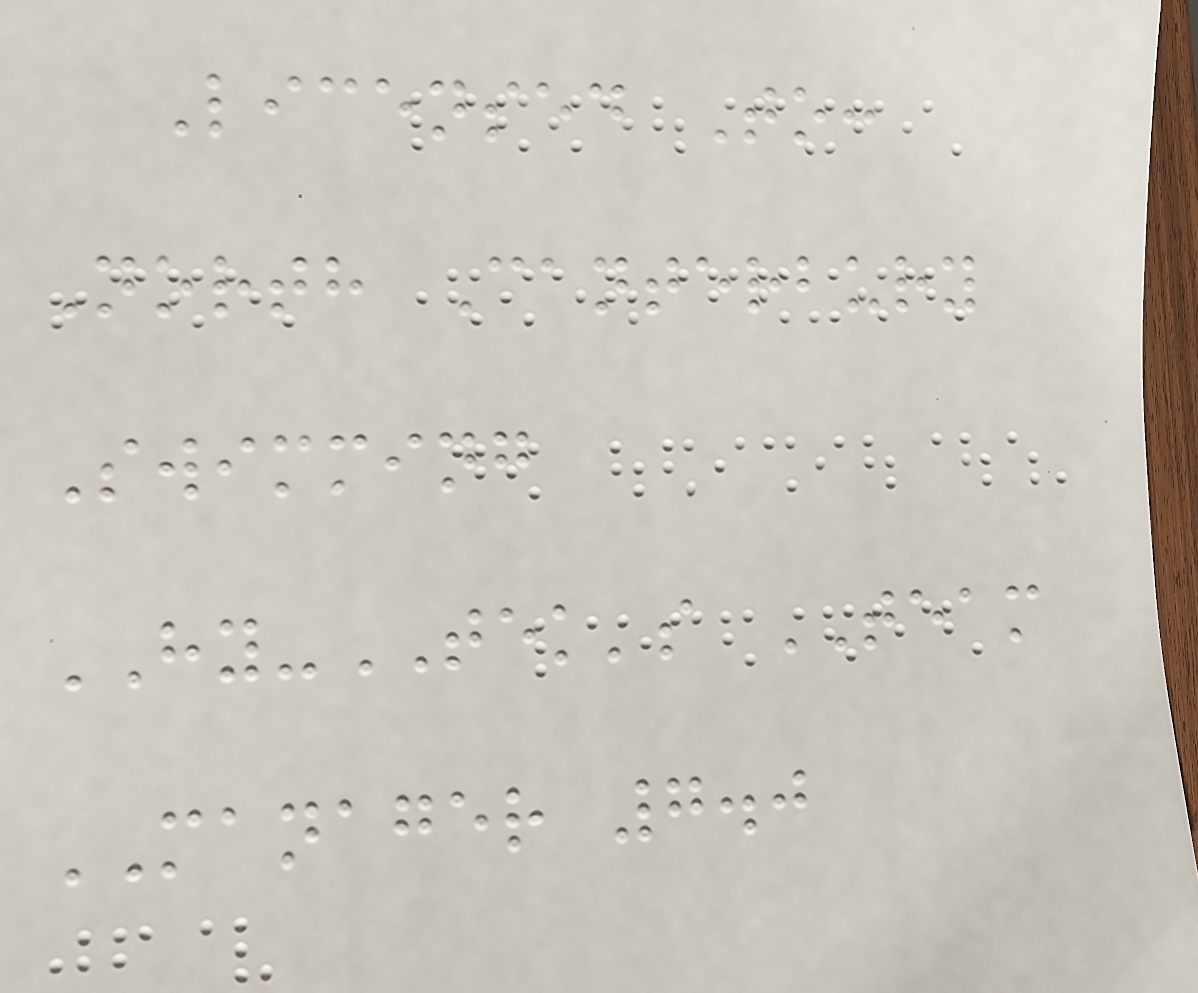Licensed To:
North Canterbury
Swimming
HY-TEK's TEAM
MANAGER 7.0
